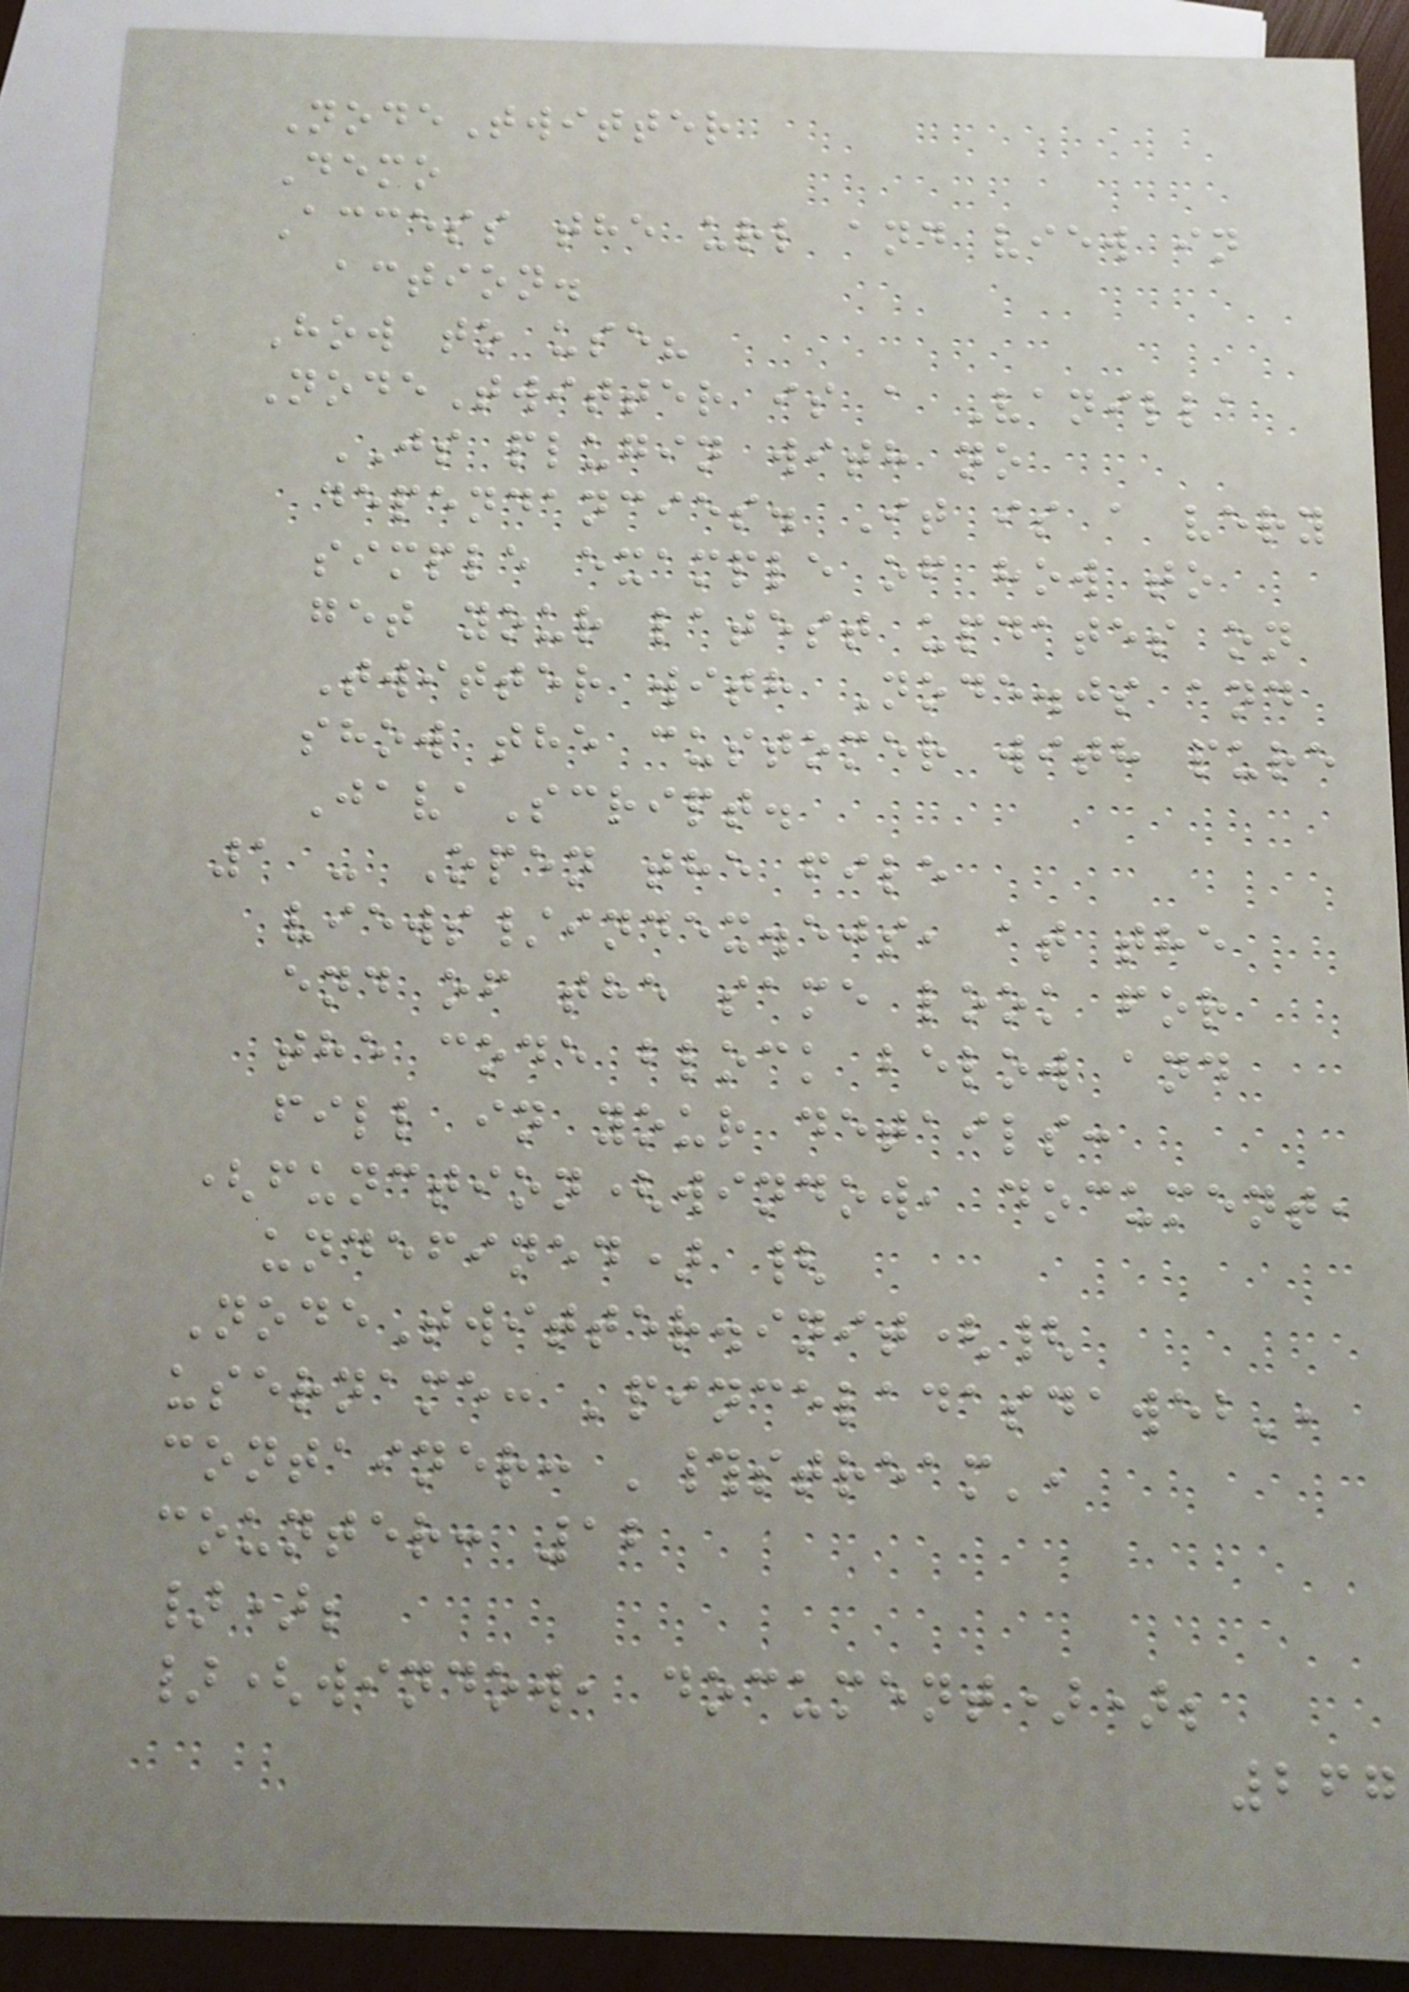NodeTwitter
Demo
Access the url and view in
action.
How to use?
NodeTwitter is a Vanilla
JS plugin with no
dependancies. It is a very
simple example of how to
get your latest updates on
Twitter with Node.js and
show the customer with pure
JavaScript.
1 - Open the file
views/index.ejs, at the
end of the same look for
the code block below and
fill in your details:
(function(window, document,
undefined) {
NodeTwitter.init({
username: 'pinceladasdaweb',
container: '#stream',
counter: 12
});
}(window, document));
267
